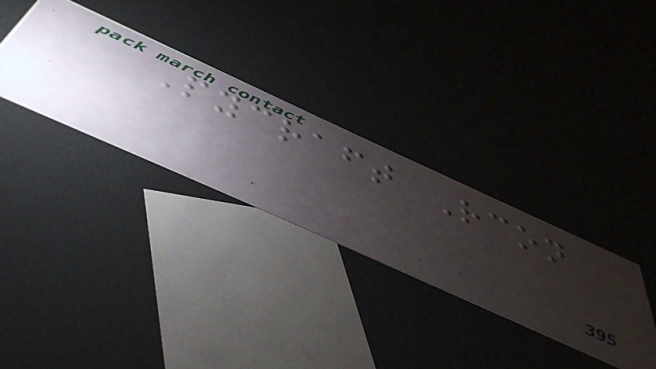Pycraft Rcon
